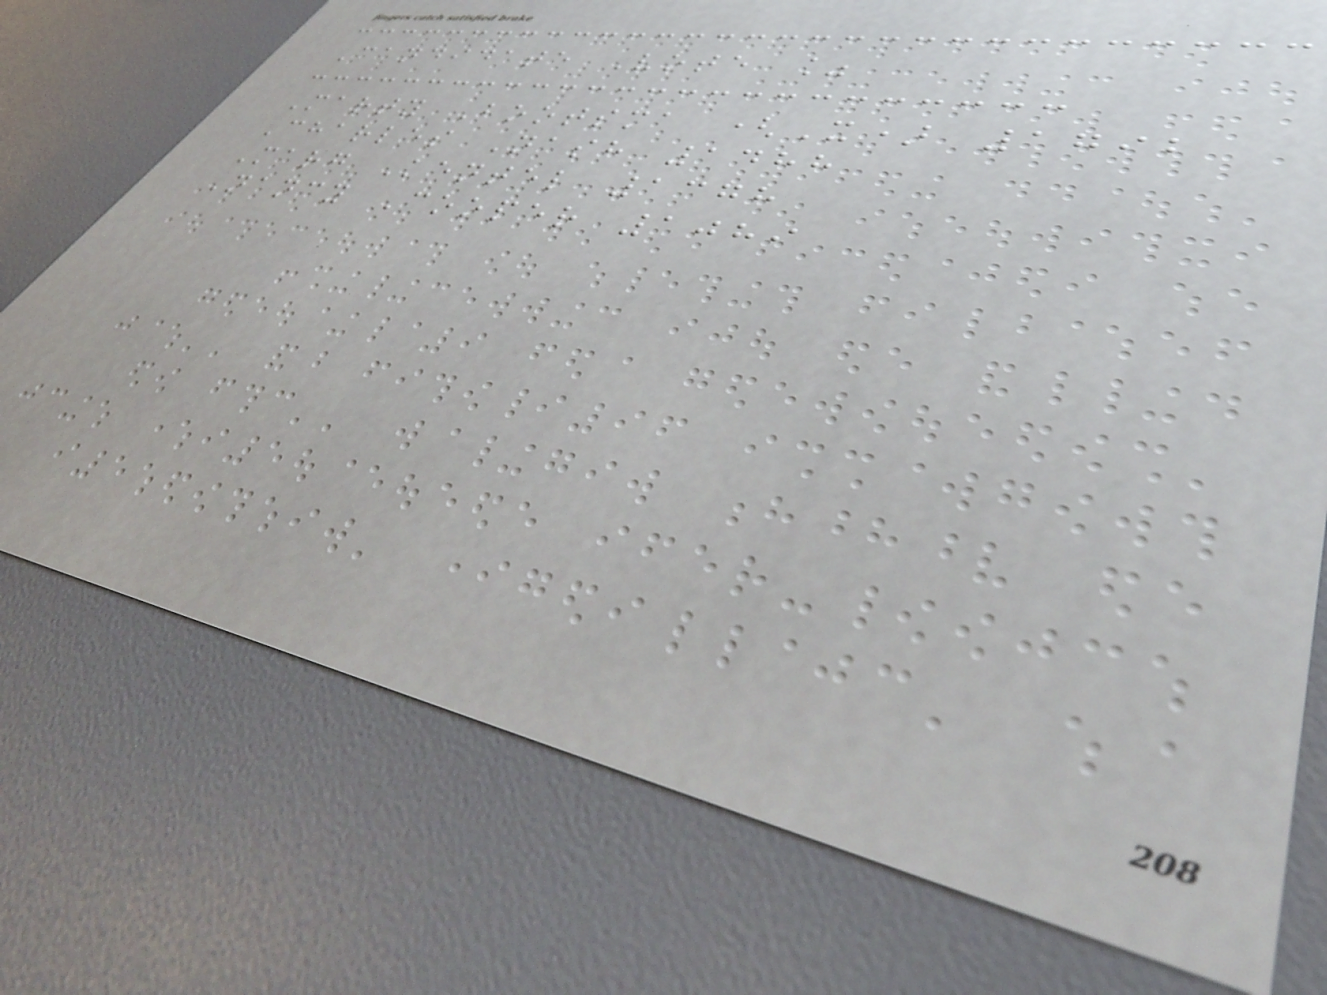Candidate Vote %
Marty Bootsma (X) 1792
Charles Nash 1488
Marg Kentel 1378
Nancy Cooper 1089
